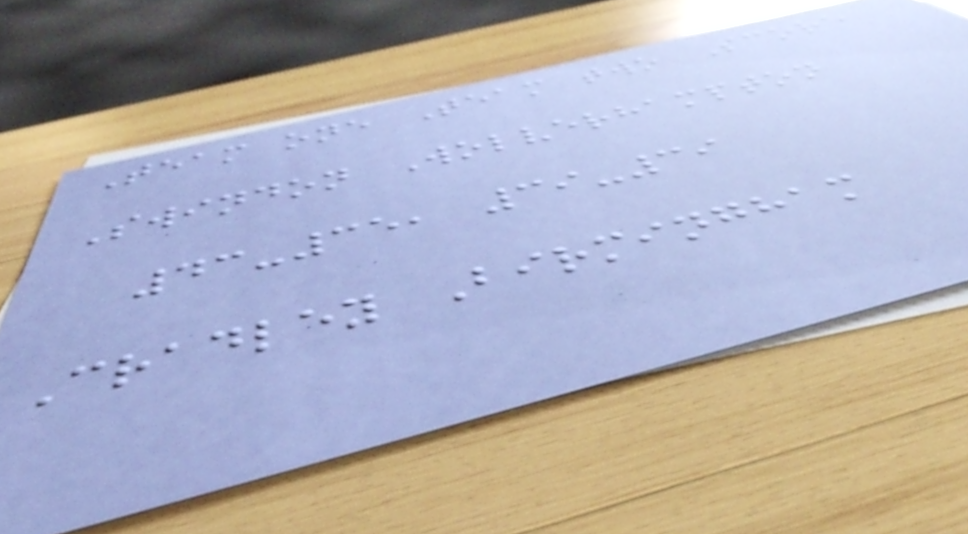Team one Team two Score
Swindon Wolverhampton
43-35, 39-39
Cradley Birmingham
